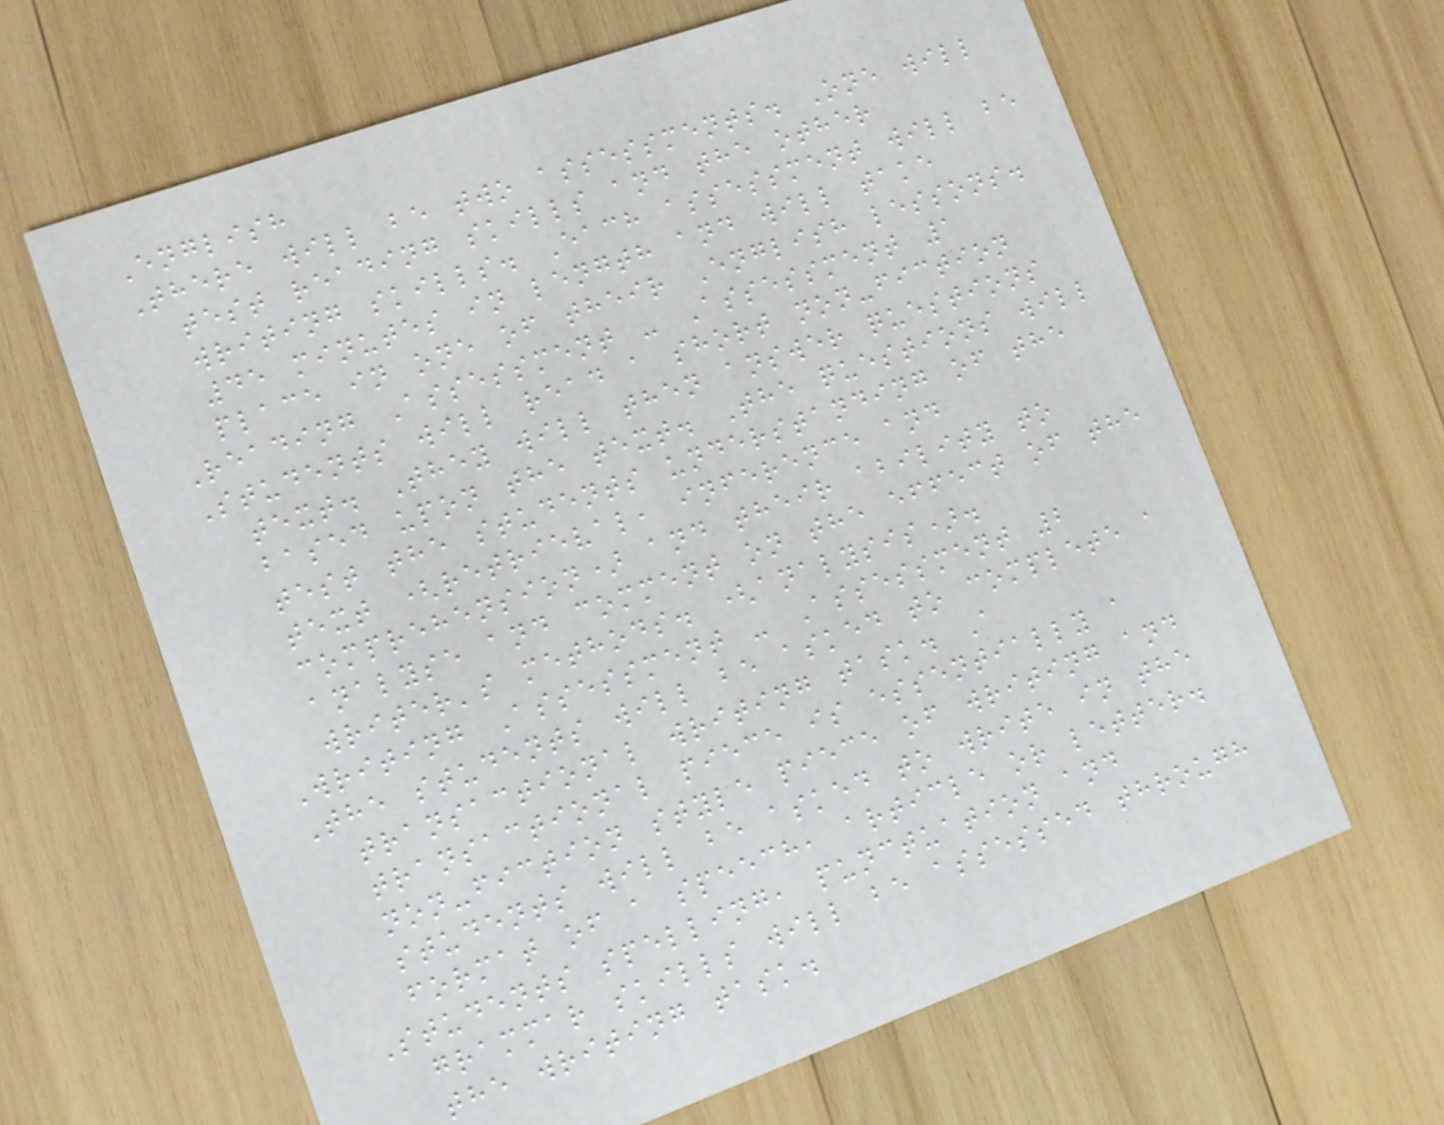English
There will be two assessments. One will
test reading skills and the other
writing skills. Each assessment will be
45 minutes in length and will take
place in one of their English lessons.
Reading Assessment - Assessment 1
Students will read a short non-fiction
text. They will then answer questions
based upon the text. The questions will
test the students understanding of the
text (retrieval, inference and
comprehension) and their ability to
analyse and comment on the effect of the
writer's methods. (analysis).
Writing Assessment - Assessment 2
The students will be asked to complete a
transactional writing task. A
transactional piece is essentially a
non-fiction style piece of writing and
students will be asked to write in the
format of a speech, article or letter.
Students spelling, punctuation and
grammar skills will be assessed through
the writing task.
